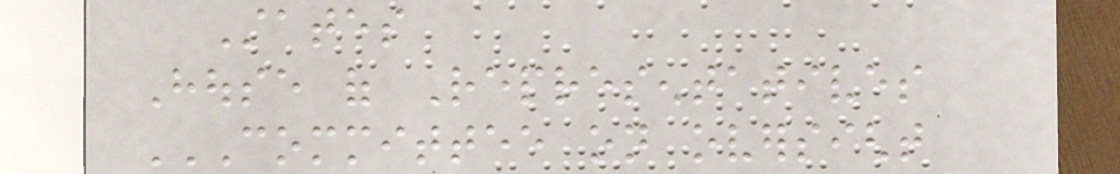States
House of Representatives
COMMITTEE ON OVERSIGHT
